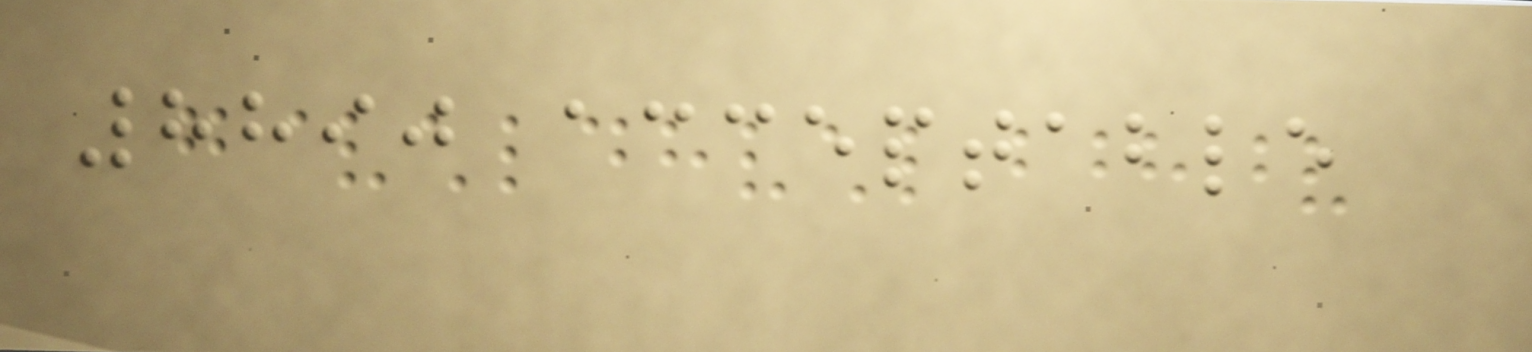8890 acceptable
